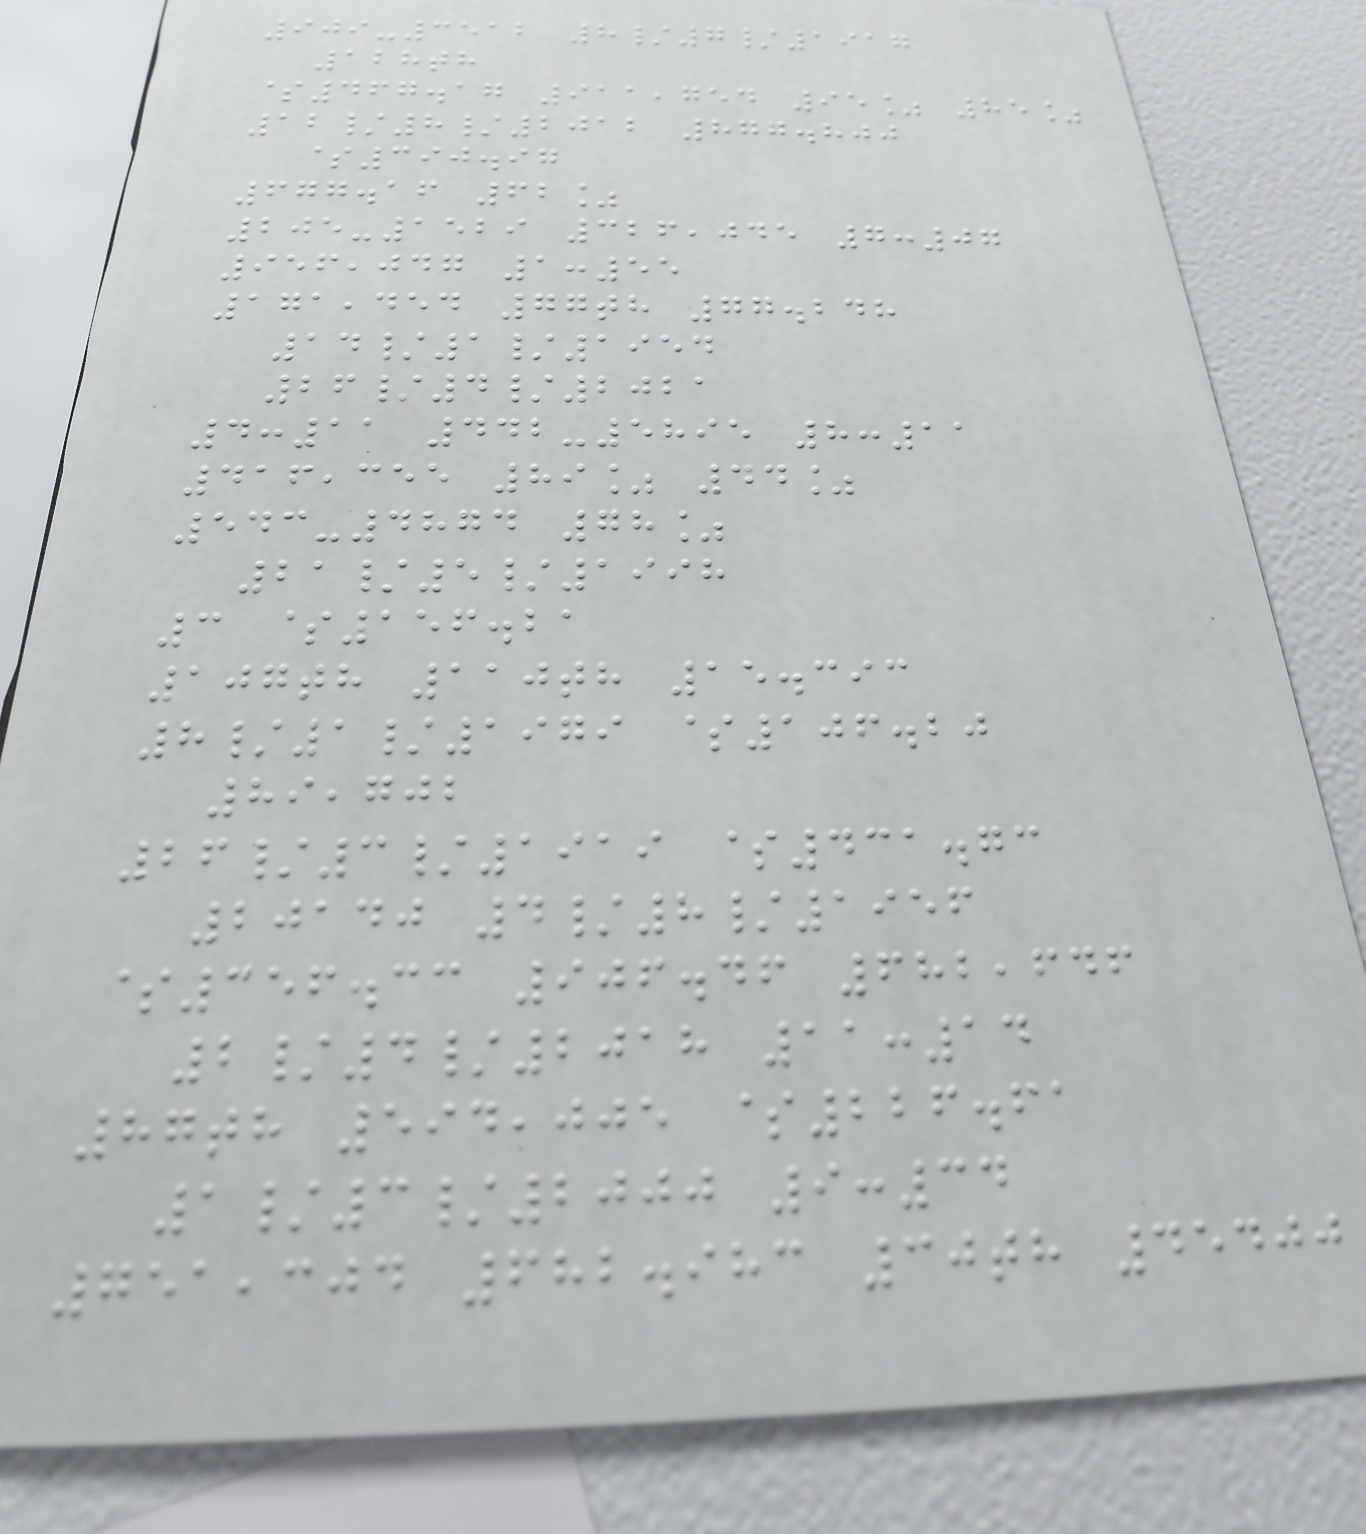909-3512 8/7/1917
128th
$467.17 911,754 95% 85%
12/8/2012 877.800
$390.97
677.16 62%
205-1529 326,045 7:07
956,047 1:55
171,454 77th 77.248
14/1/1954
26/4/2021
4:11 442-5895 8:11
416,355 89% 44%
543-4874 78%
21/5/1998
3 $156.21
107th 110th 15.393
8/1/1979 $106.20
89,702
26/3/1919 $431.73
20140 4/8/1956
$356.33 906.46 682,646
2/4/2018 11:14
87th 594,005 $226.61
1/3/2000 9:34
751,304 682.983 30th 45400
